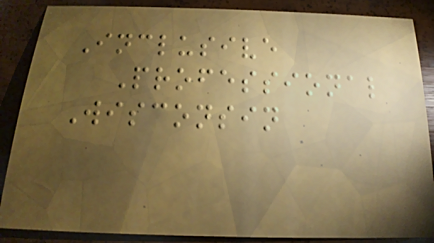Inclusive
Professional
Wisconsin
